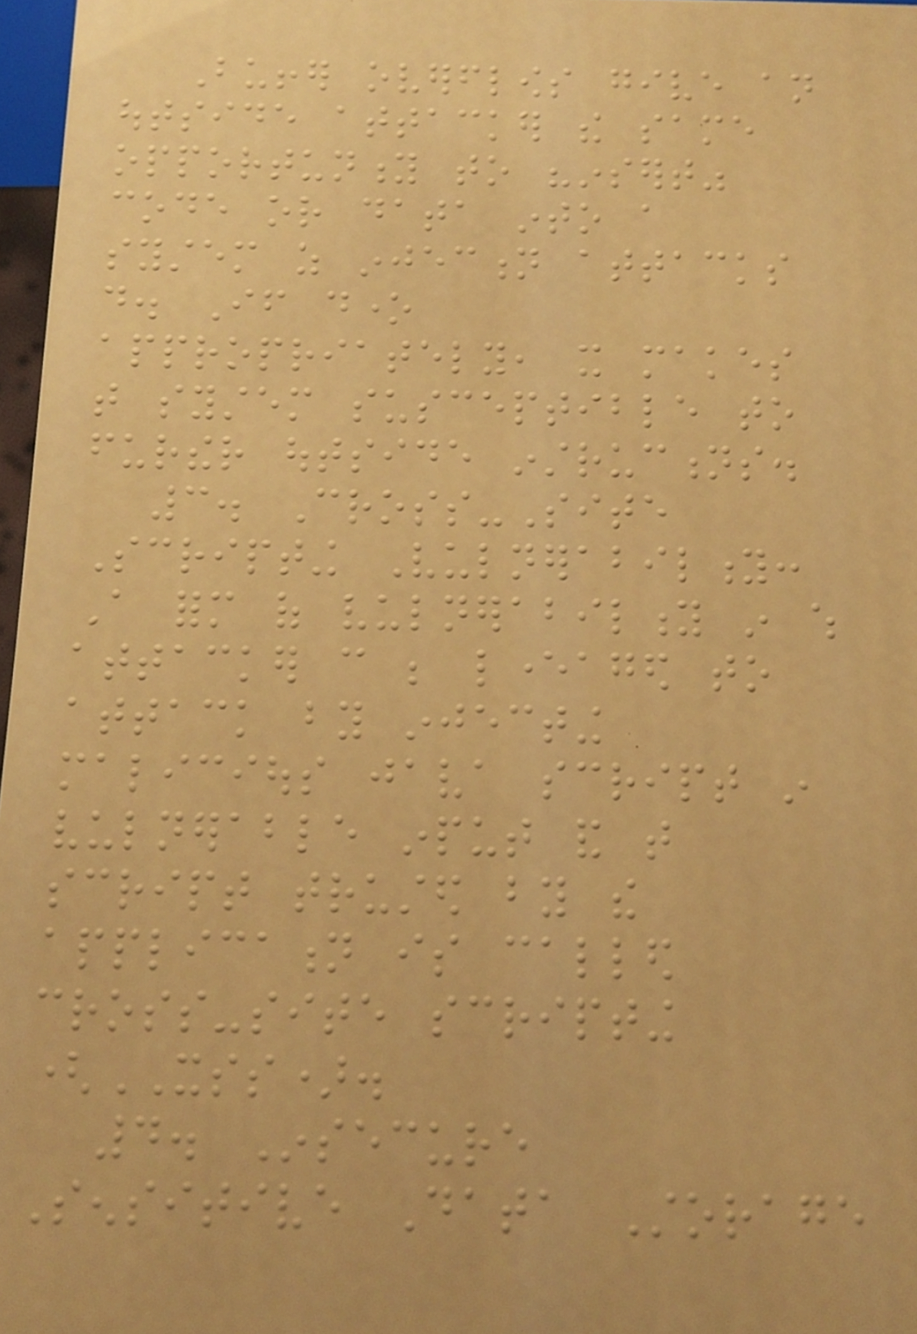Buffer overflows give an
outside attacker the same
opportunity to "insert"
code or data into a
system as injection attacks
do. If done
appropriately, it makes
that system susceptible to
further outside instructions.
3. Cross-Site
Scripting Vulnerability:
A form of vulnerability in which
attacker can be leveraged to
attack by injecting
malicious java script in
vulnerable input and that
script trusted by the
application is called
cross-site scripting
(XSS).
4. Insecure
Sensitive Data Storage
